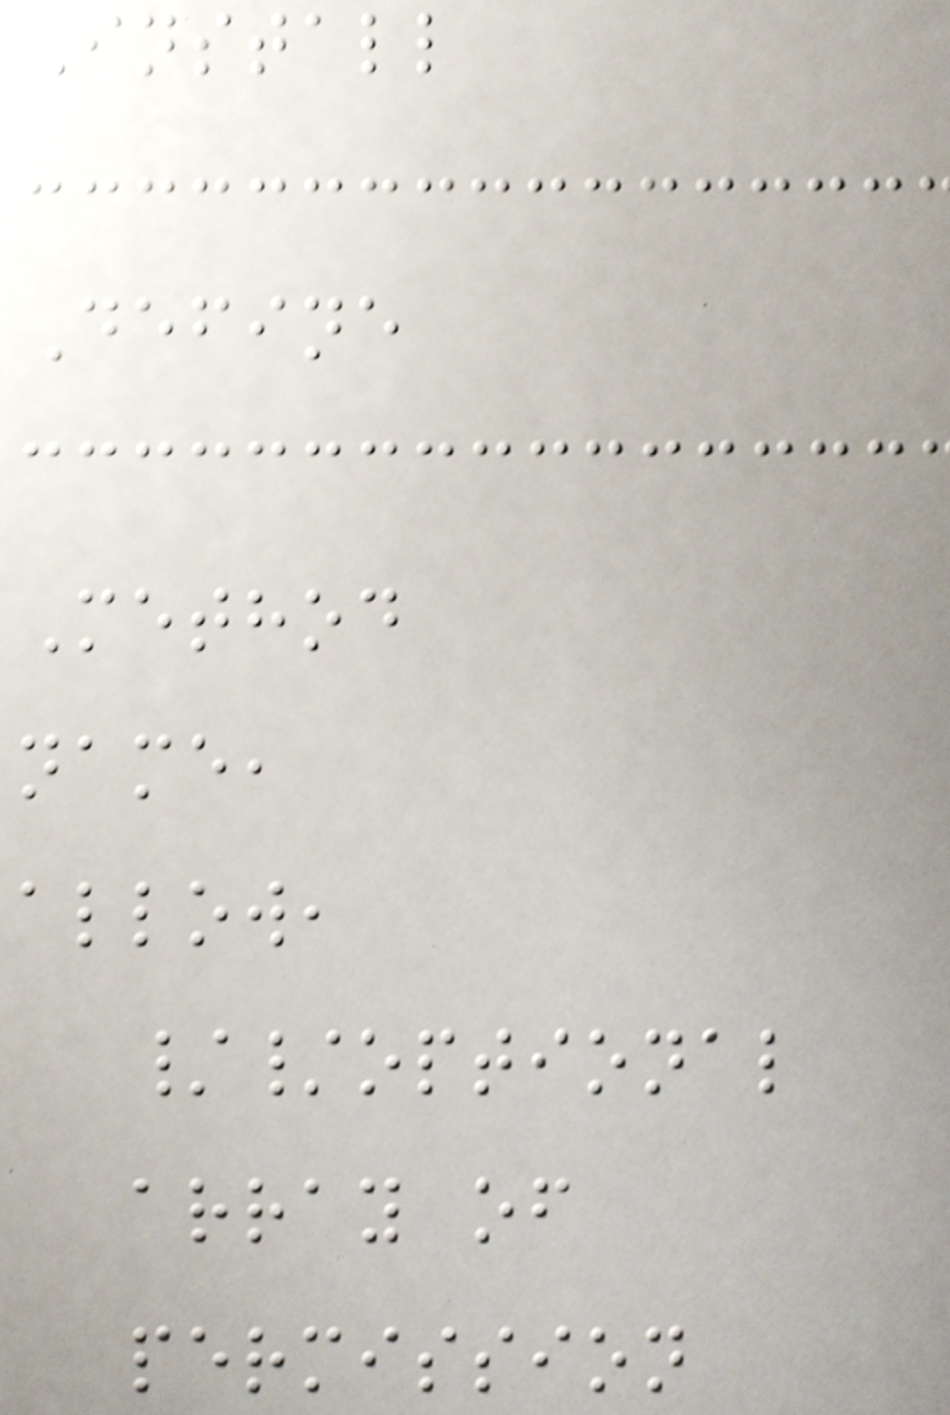Install
Define
Method
name,
allow,
//optional
array of
permission
